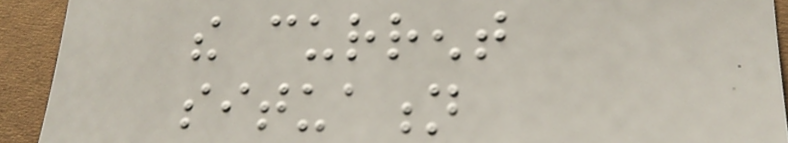the current
situation
